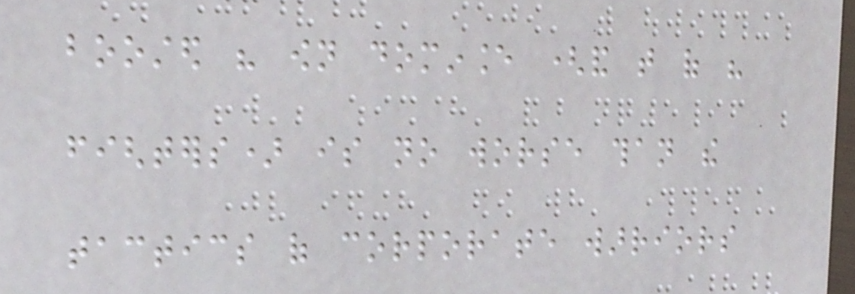boosted his own dominance (and that of his
fighters) is no worse than the
tactics of corporate warriors
